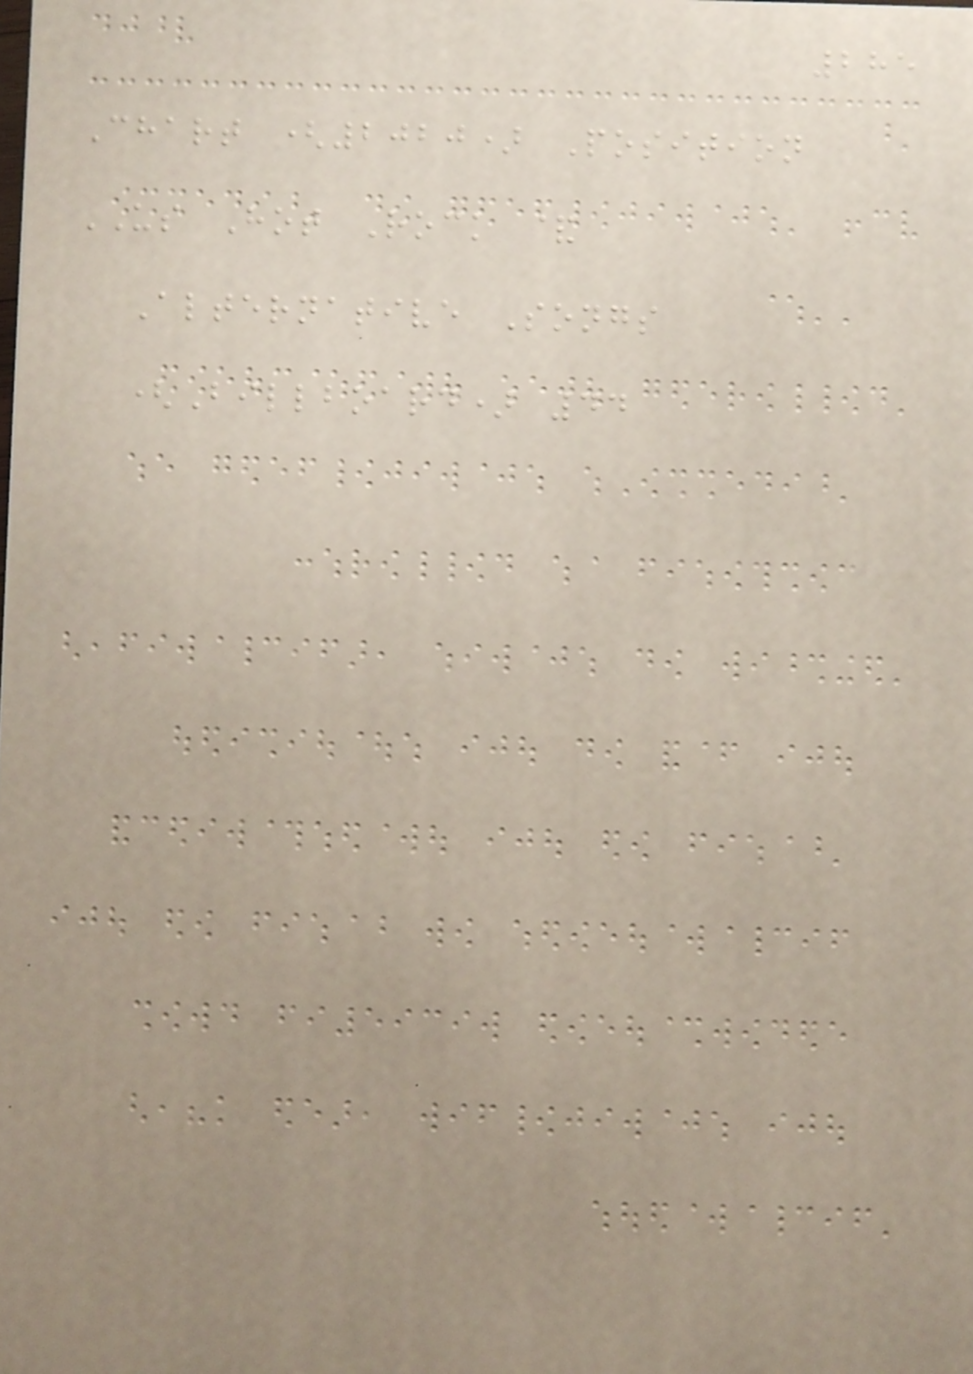285
Chart (2020) Position
US Hot Rock &
Alternative Songs
(Billboard) 44
